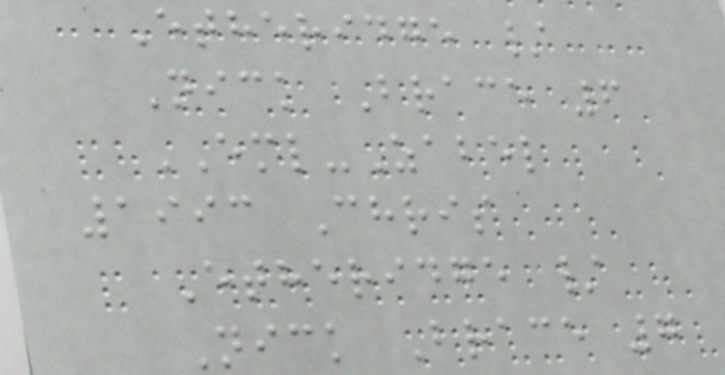Etheridge /
Nick Brace 6
EML-Zabel
1993 Chris
Etheridge /
Nick Brace 7
